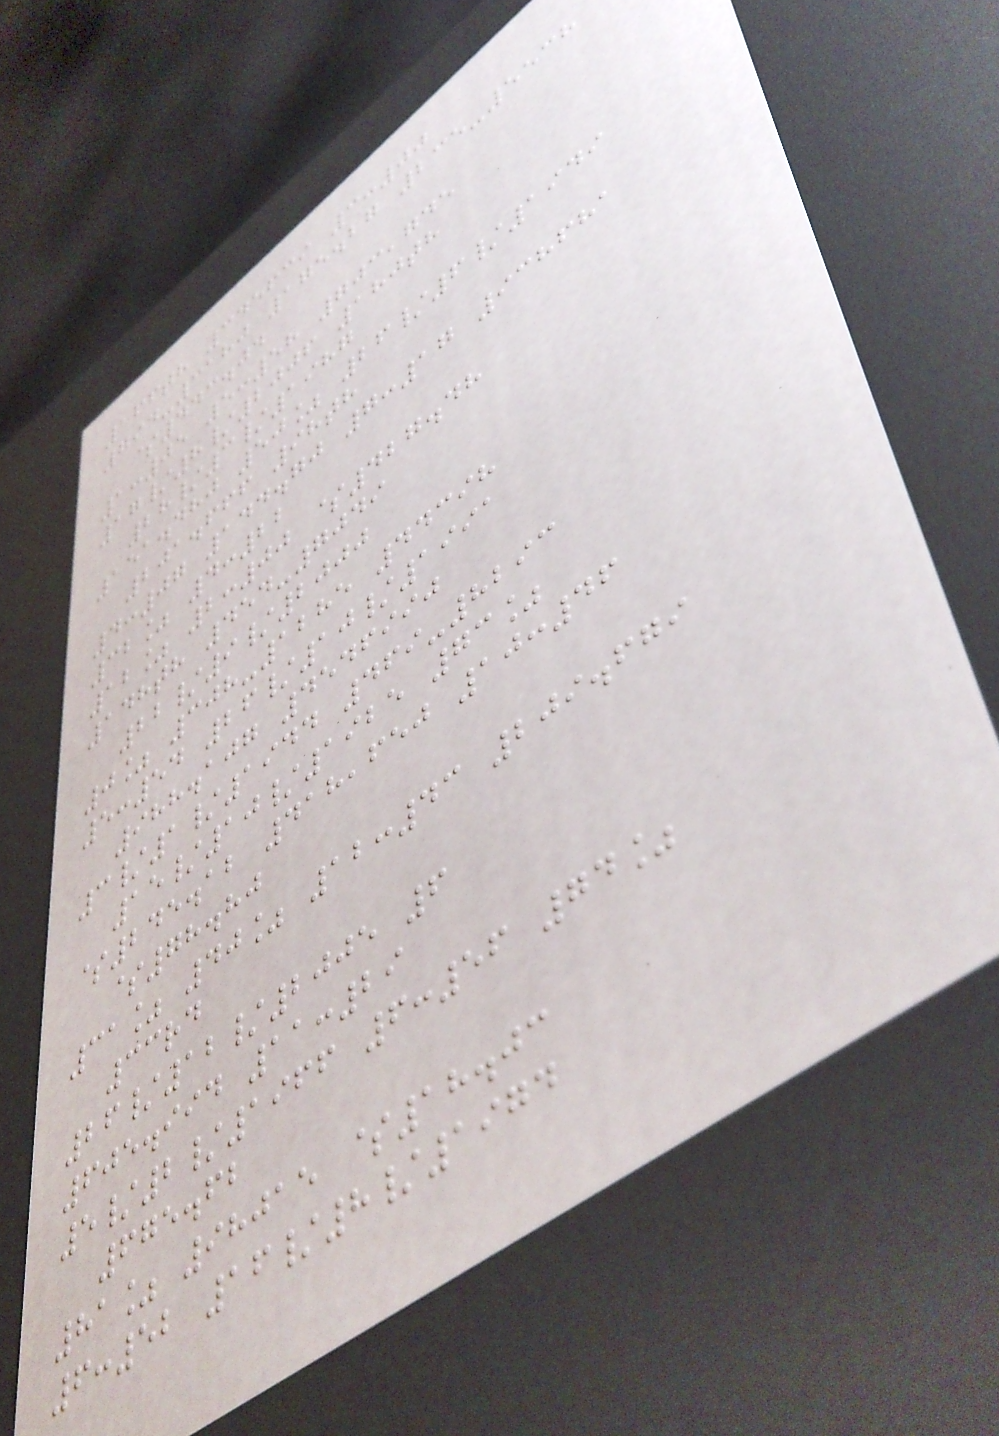166th 345639 3:00
794-3180 175.27 235-5538
$443.04
1:05 5:58 703,745
17/8/2006 180th
28/3/1987
151.480 50% 26/6/1949
201.666 98th
4:07 144.70 7:17 938681
32% 4:22
12% 2:00 $427.48
148th 454-7049
22/9/2000
0% 308-1285 44398
5:54 26/10/1991
988.107 4546990
3/1/1944 469-8293
15/10/1925 73%
$245.12 418,650 10:46
$78.80
31% 40% 12:43 209.679
33rd
26/12/2005 6
605.994 11:29
5/2/1966 6:56 74%
675.62
81% 98015 $18.03
6:52 16/8/1974
